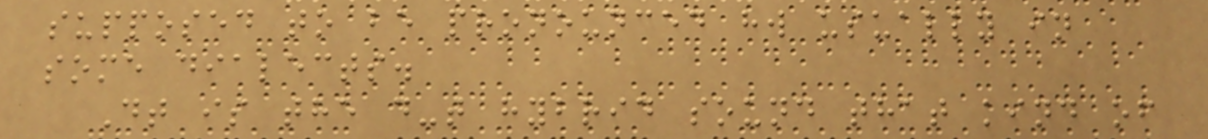supposed to be pronounced hw usually in
some dialects.
Dt is the d-t hybrid sound that kind of
